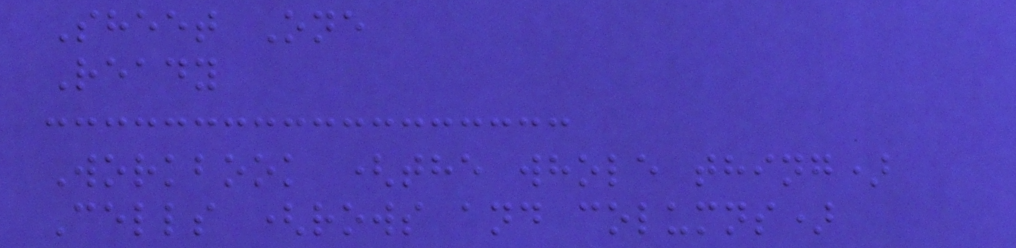Sheet One
Ready
Workbook (the whole thing)
Cells (rows and columns)
